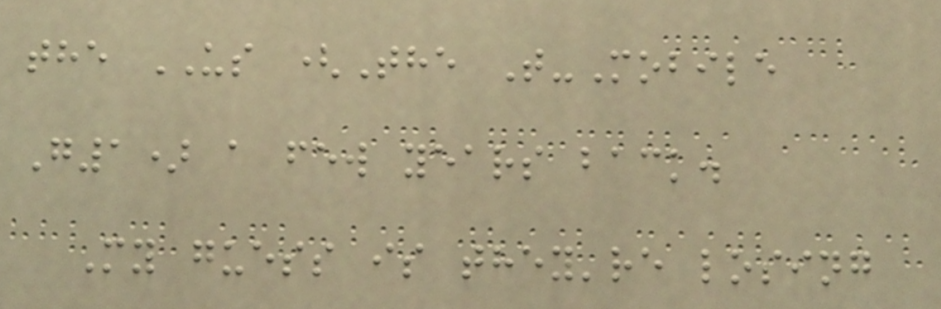the US (The T-Mobile
G1) a few years back.
My guess is they're losing
